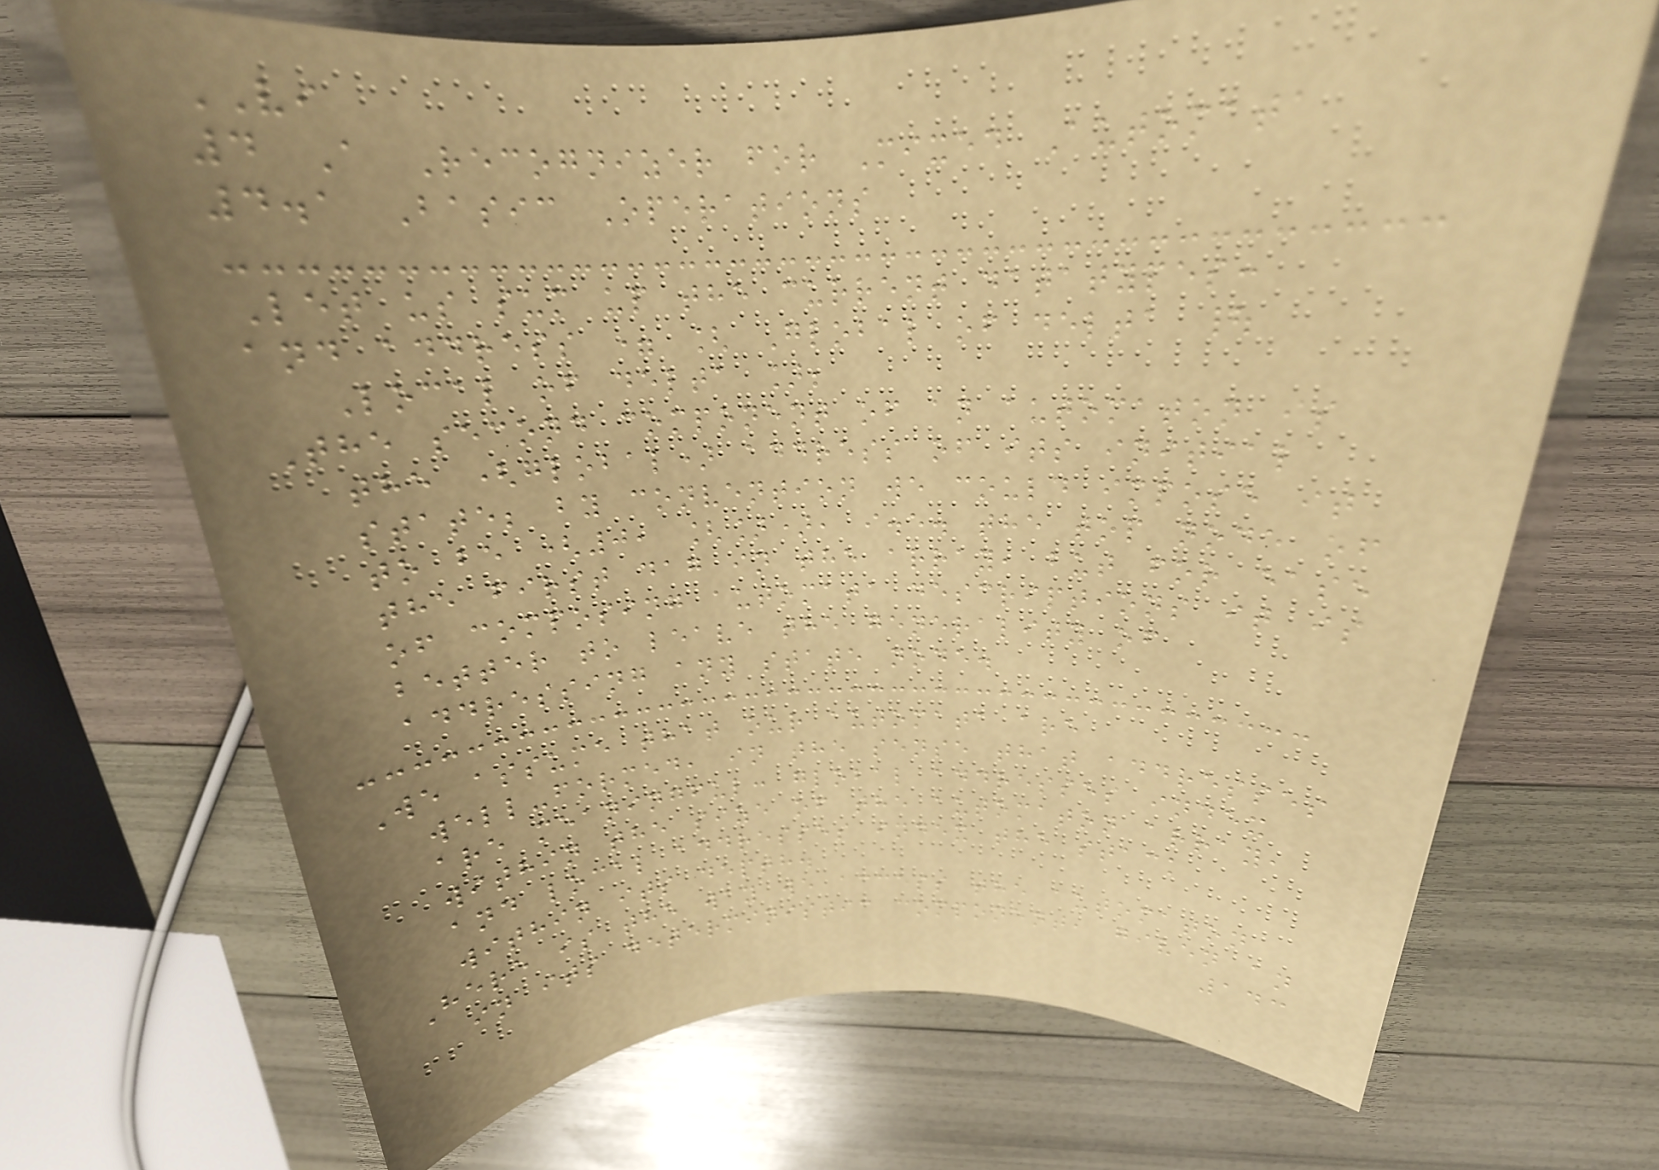VI
4 A Recognizer for Mixed Automata
4.1 Basic Operations
Let us sum up the current datatypes:
and address = [ Global of delta |
Local of delta ];
The second component of an automaton is
the (global) address of its initial
state; by convention we could impose it
to be (0, []), i.e. the top node of
the first dag in the array, but for ease
of composing automata descriptions it is
better to leave the generality of
addressing any state node.
We assume that our automata are
well-formed, in the sense that addresses
are meaningful: global addresses index
within the size of the automaton array,
and local addresses index the stack
within its depth.
Here is the way we access the automaton
in its deterministic component, given an
143
